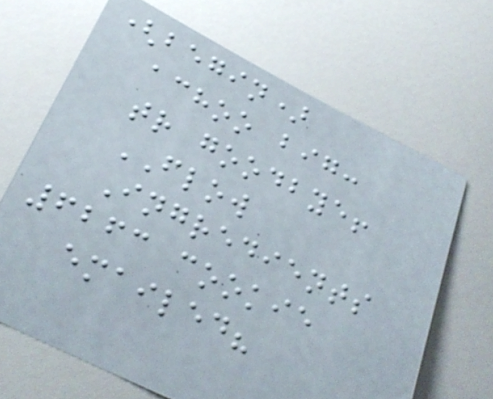(begin)
achoo big:
tr goodbye!
FLOW
Ingredients
6263 cookie
emailed?
